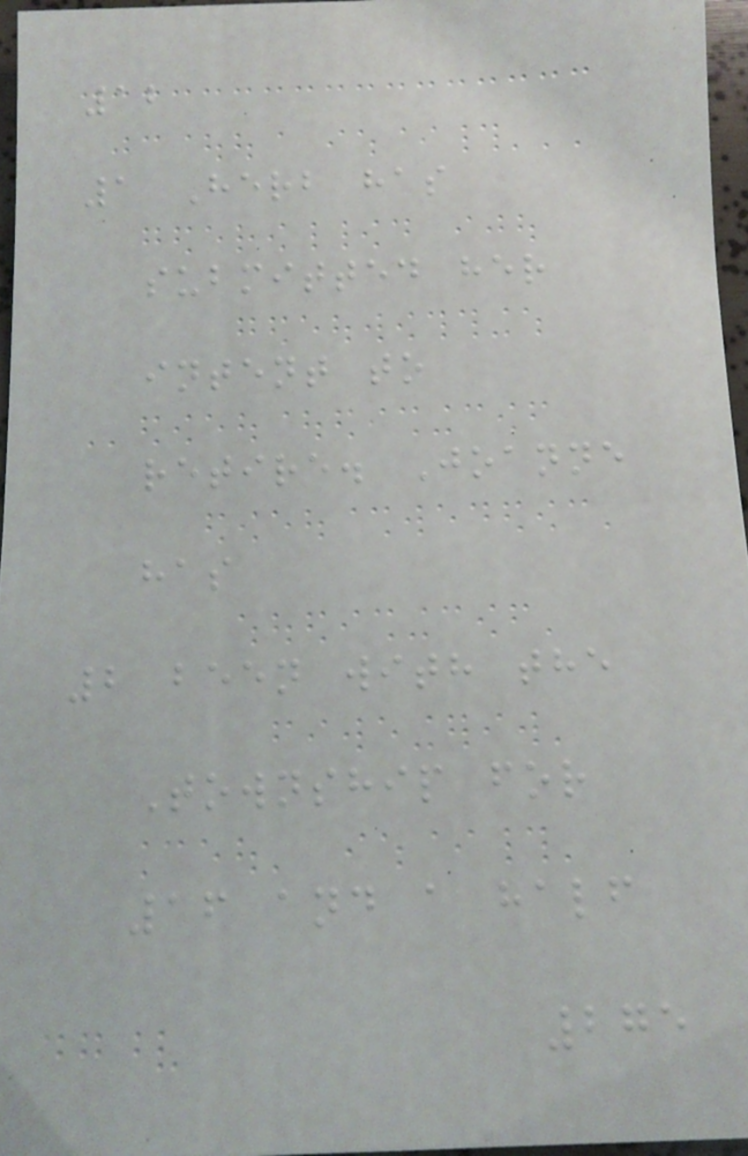12
1 Herb has
submitted her
intent to
retire. Joanne
has
2 been with the
Township for
16 and a half
275
